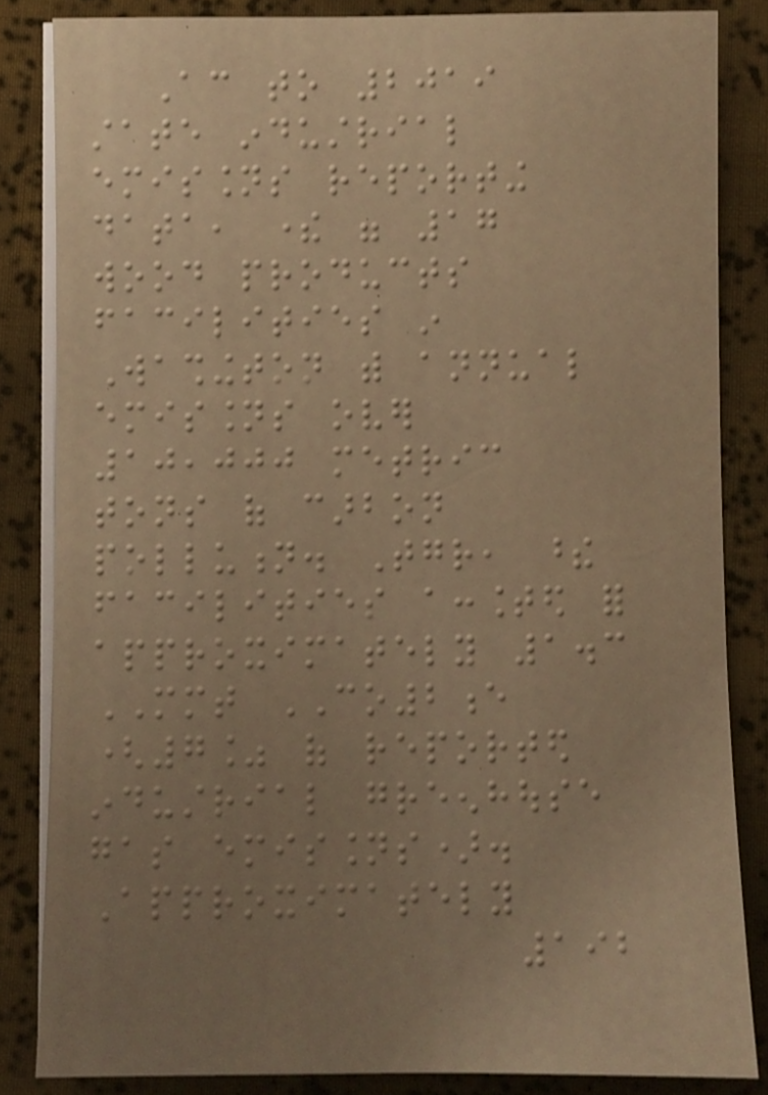According to 2019
state industrial
emissions reporting
data, there were 17
wood products
facilities in
Washington with annual
emissions over
10,000 metric
tons of carbon
pollution. Together, these
facilities accounted for
approximately 1.3
MMT CO2e
(7% of reported
industrial greenhouse
gas emissions).
Approximately
192
